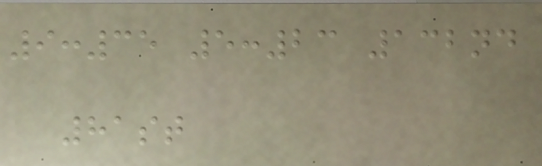9:35 5:23 132nd
81st
